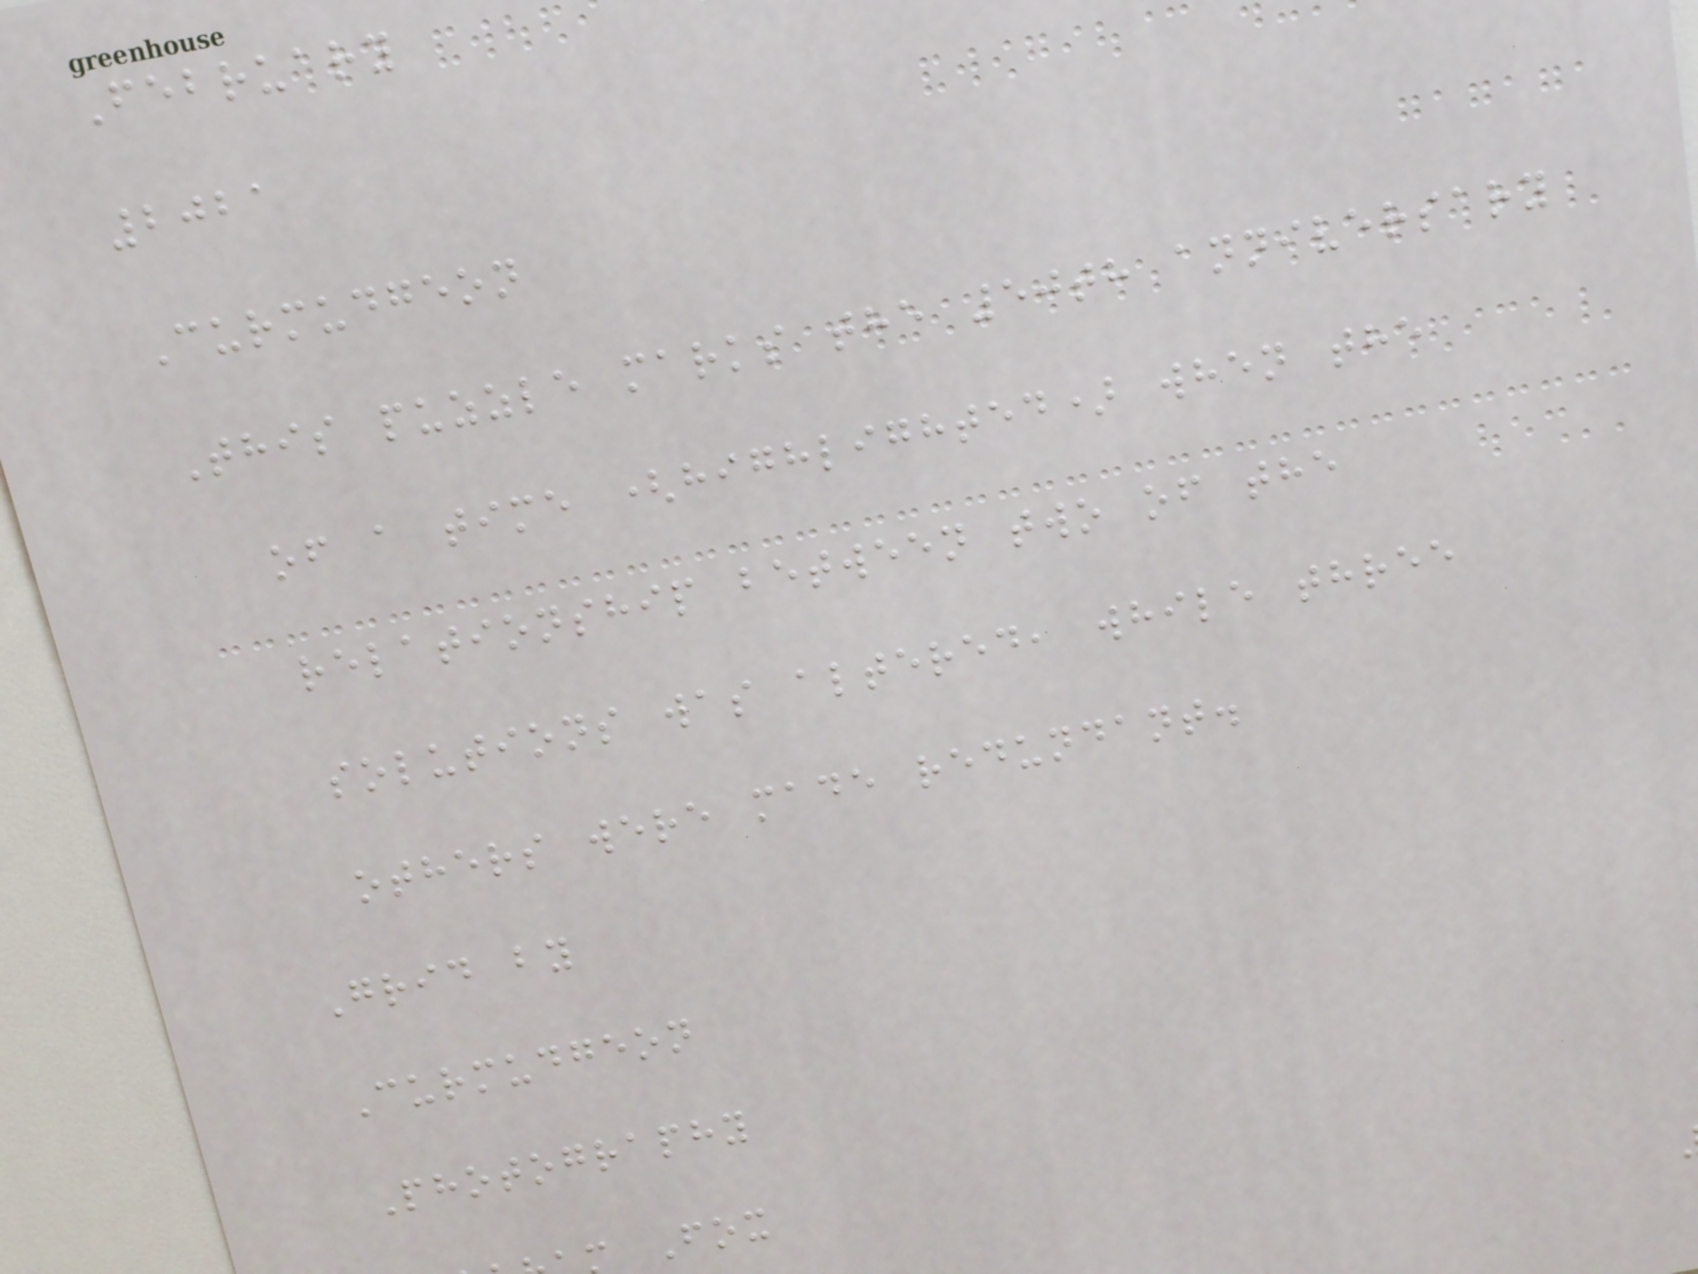February
2021
Curmudgeon
This puzzle marks the 50th anniversary
of a time (highlighted) when the
relationship between two of the
solutions was altered, while three
others were made redundant.
Grid by
Curmudgeon
Photography
Fox
